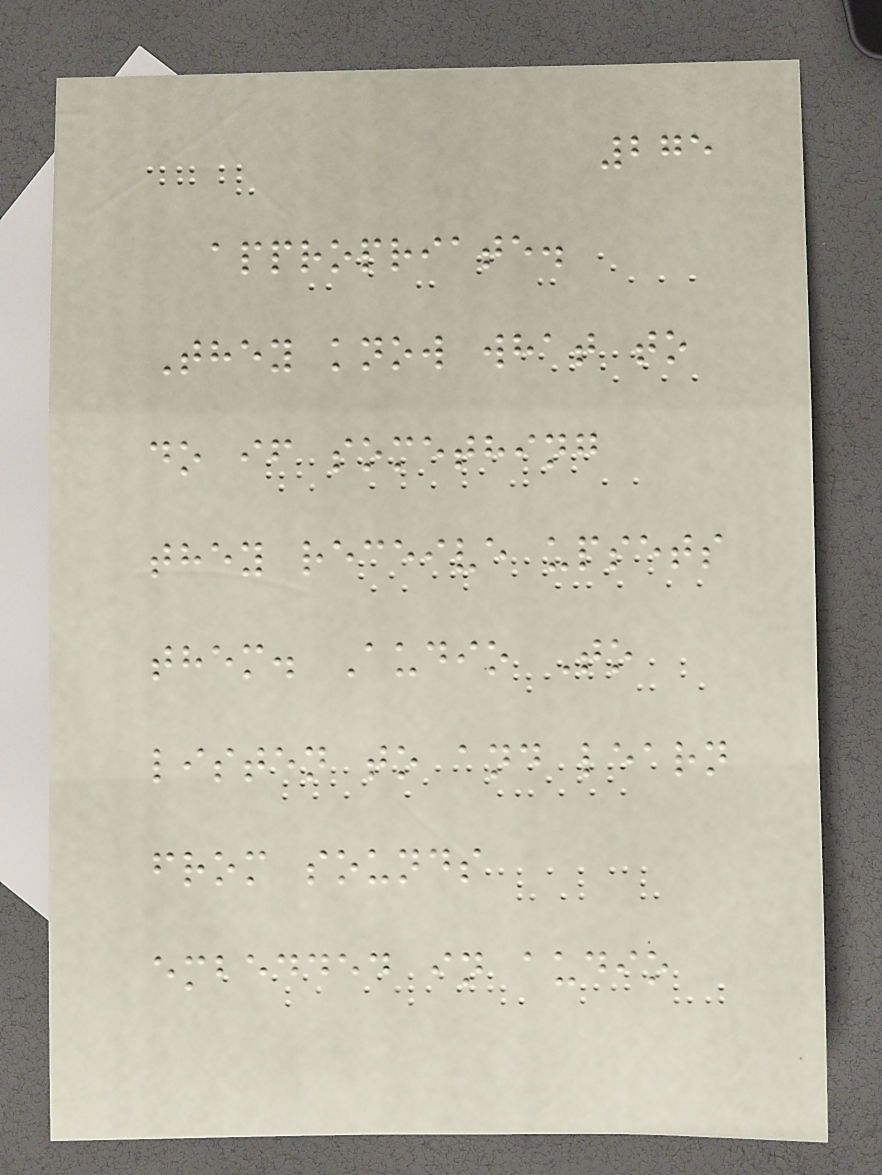275
appropriate.
They know what to
do if something
they receive upsets
them. Audio To
listen to and learn
from sounds
embedded in audio
